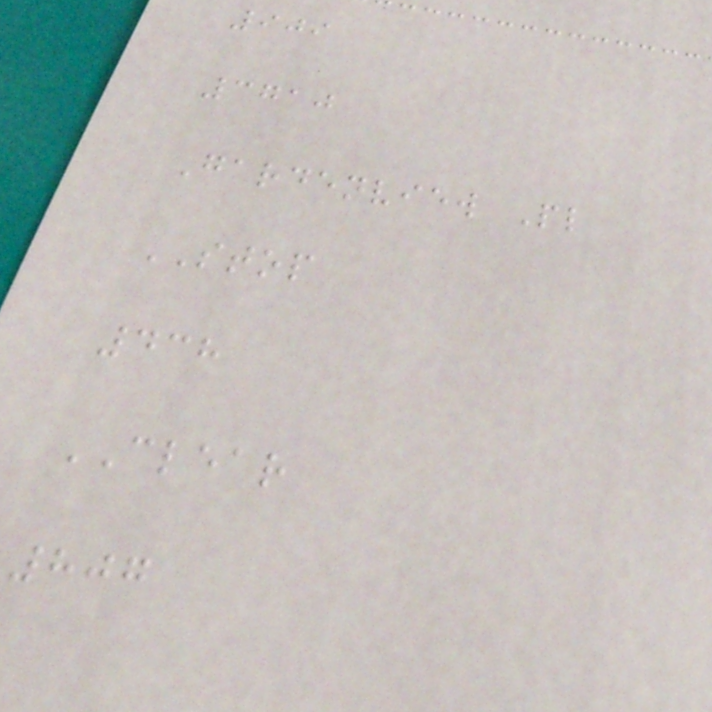909
3710
Gardenview Pl
STOP
438
CLEAR
807
